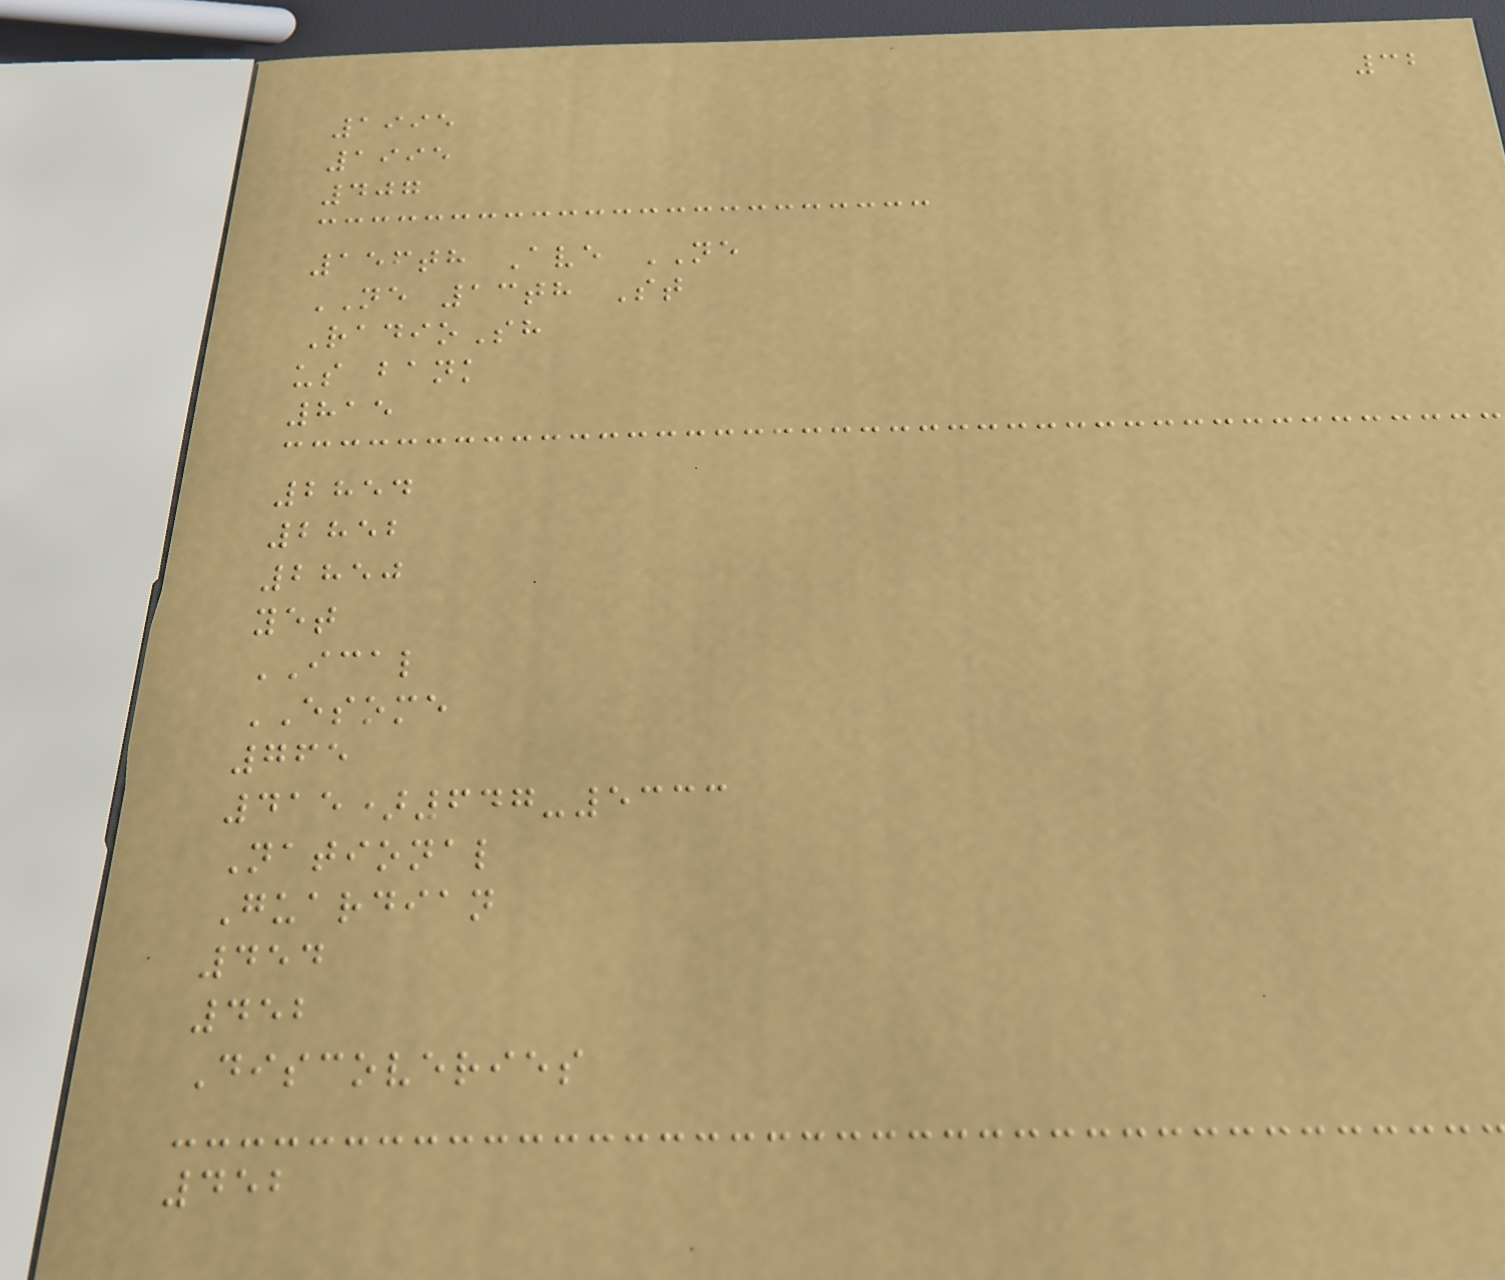32
1995
1995
407
156th Ave NE
NE 13th St
RadioSh
us bank
815
2854
2852
2850
yet
ICAL
ESOME
765
415)647-5333
National
Guardian
454
452
Discoveries
452
